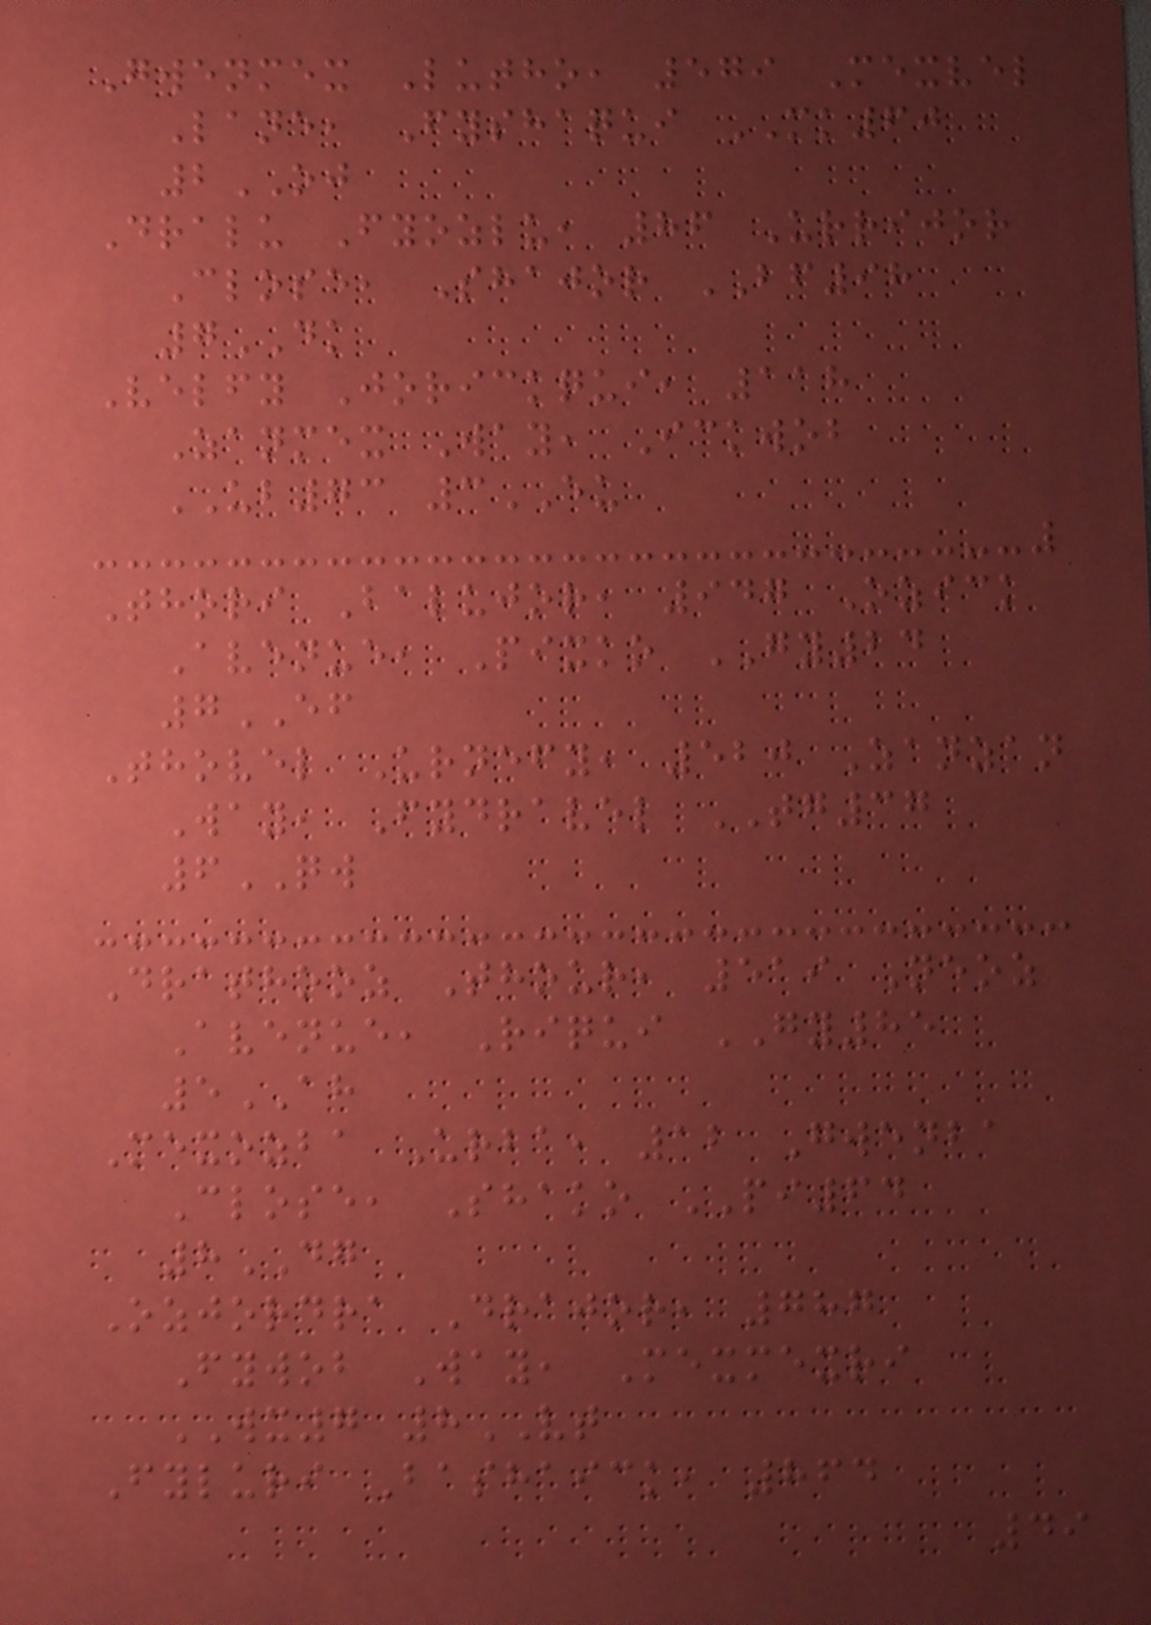Gwenmex Lutho, 579 Mexvel
Lane, Fyshaqui MK60
2OJ
Dralu Fyozlu, 86 Urrijor
Close, Shajor BF98
7DK
Velfy Jorickqui, 118
Zanmex Way, Ickwob
UB73 3EU
Thori Balujor, 947 Ozick
Avenue, Pixko GY24
7EF
Thovel Urnefy, 520 Zanzan
Way, Fydravel TG37
6QW
Drathooz Thour, 519 Neoz
Avenue, Riqui GY85
5AH
Mexozba Urba, 12 Gwenba
Close, Shako PI64
8DG
Ozjordra Drajor, 787
Fywob Way, Mexmexri
WX7 8VT
Fyluri Bashaick, 864
49
